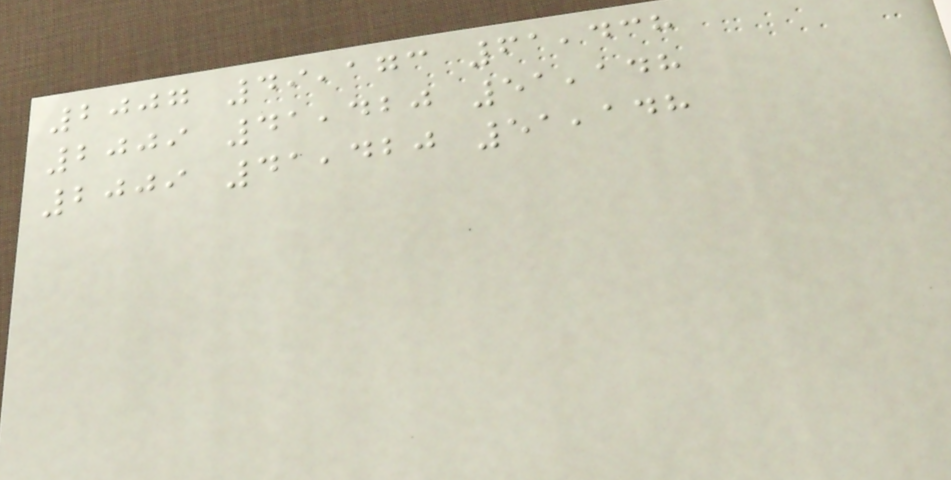2007 49,173 61,438
2009 41,420 51,148
2009 41,420 51,148
